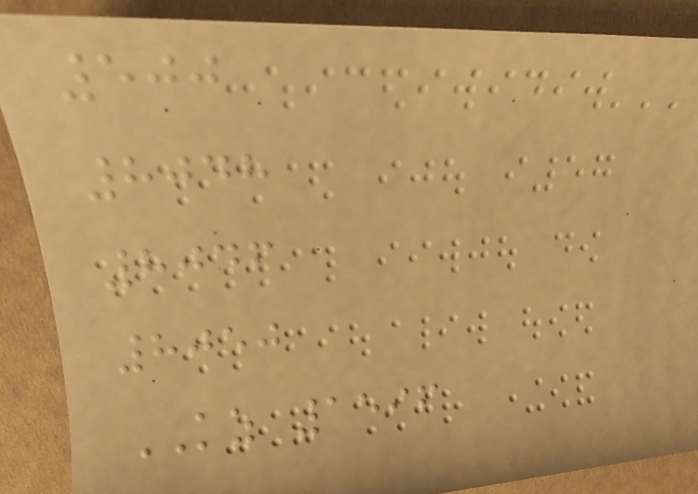500
8048
8046
8050
KZ 1596
